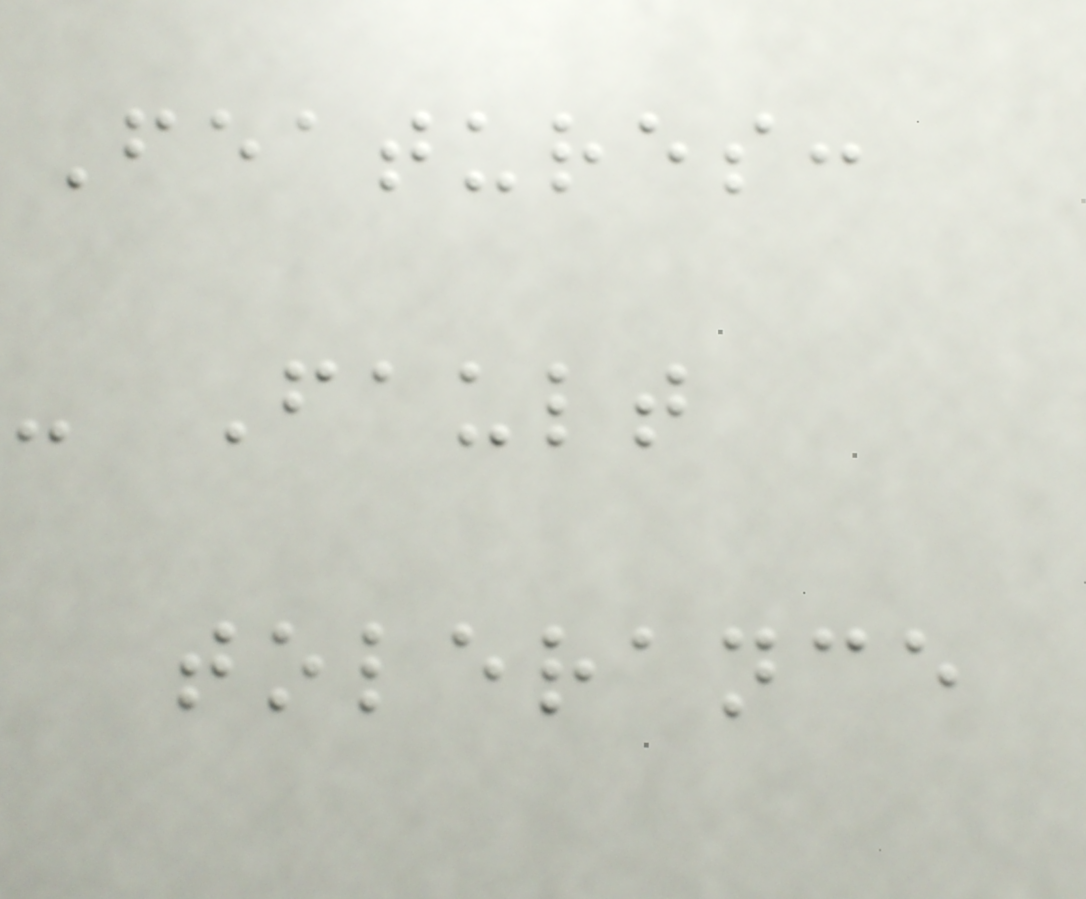Features:
- Fault
tolerance
